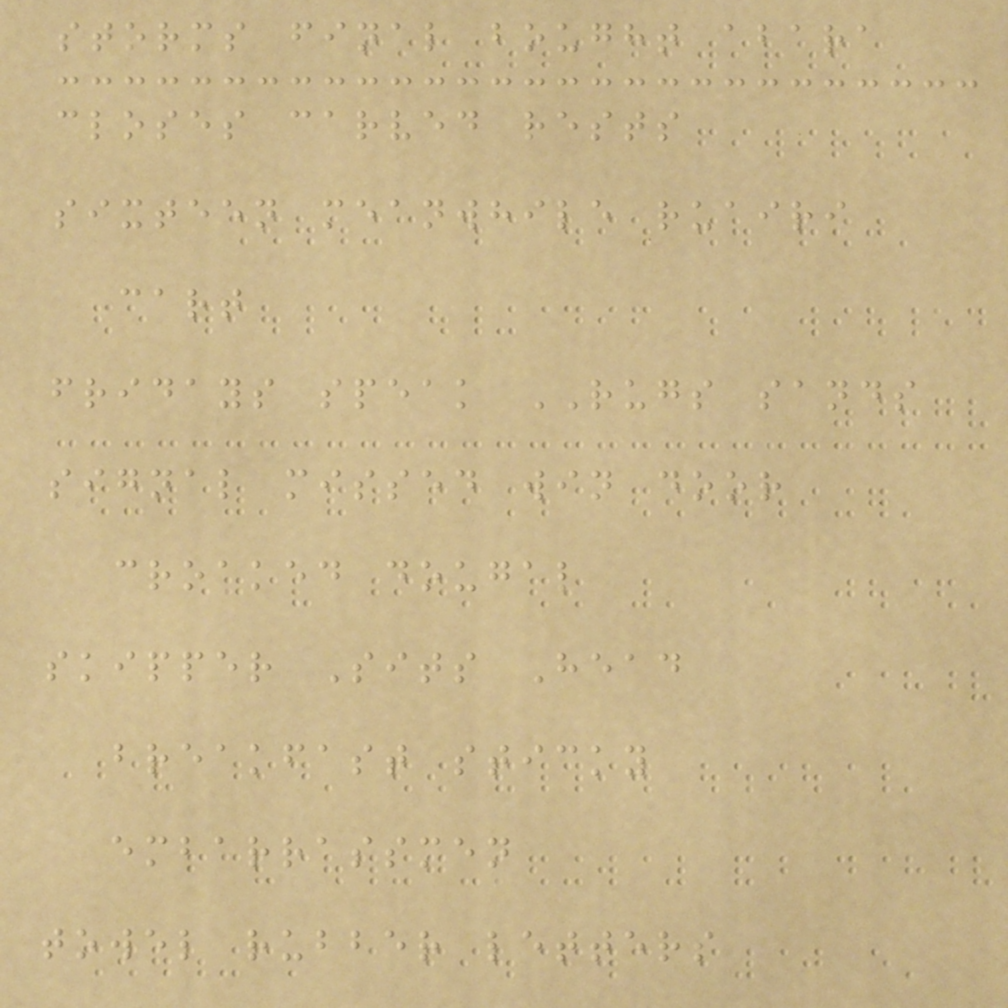storms final bought abara
closes carved rests
sixteen meanwhile ruairi
cart
fridays speak RUGS sands
signal missed win door
croaked dougal
skipper Sits Head
breakfast sticky
embarrassmen
towel rubber letters
